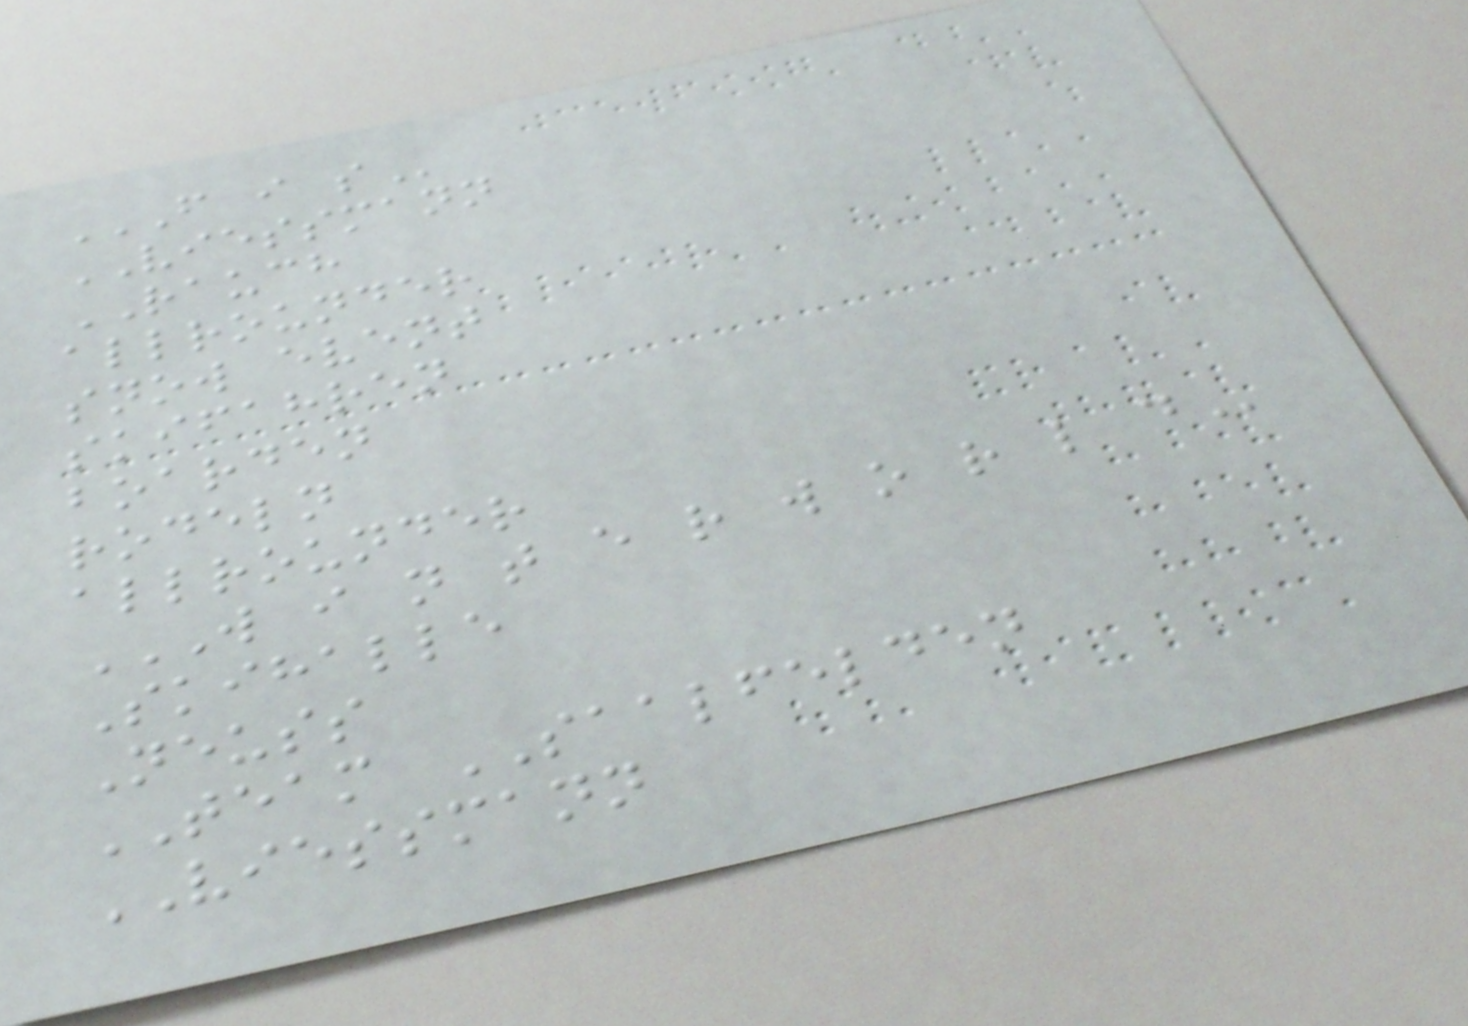F I S
VIESSMANN
RAUCH
allrounder
snow event
skifahren
boarden
rodeln
allrounder
W I N T E R W O R L D
Skihalle
Neuss
TEAM SAALFELDEN
VIESSMANN
